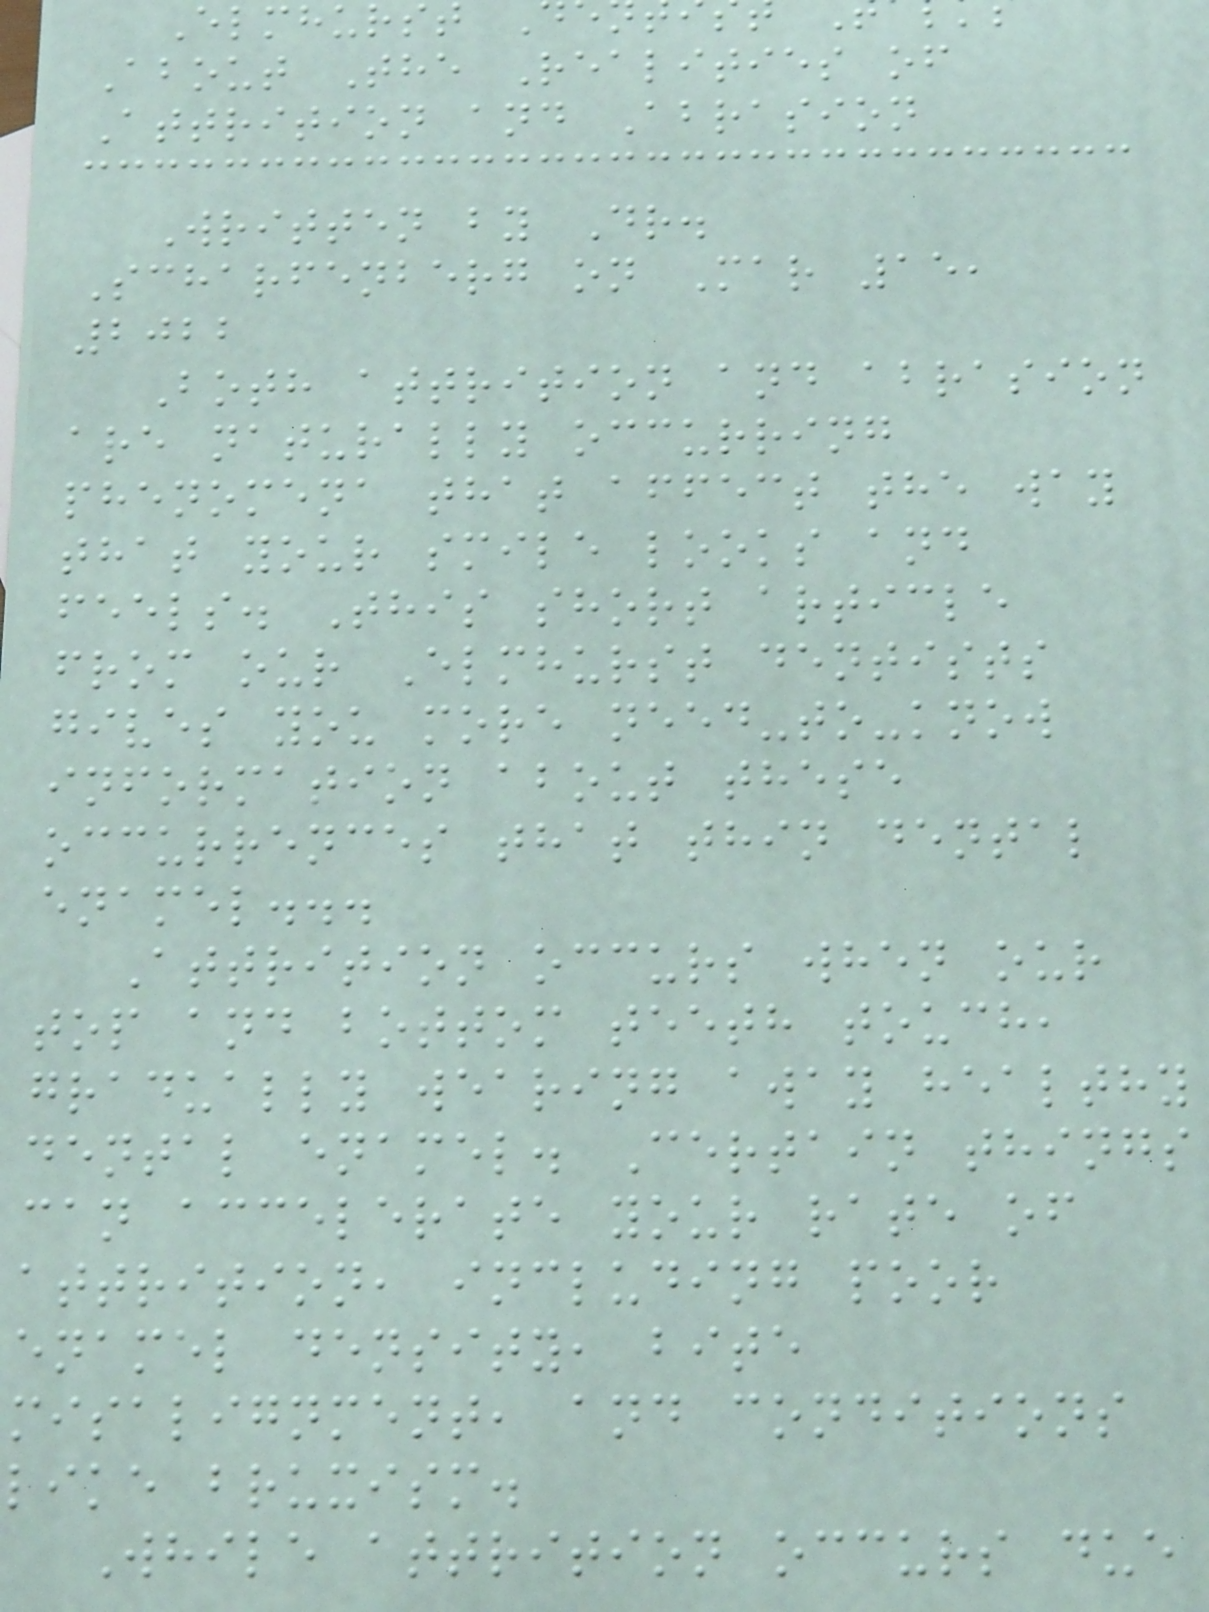Elmhurst
About The Realities of
Attrition and Abrasion
Written by Dr.
Scharfenberg on Mar 15,
2022
Both attrition and abrasion
are naturally occurring
phenomena that affect the way
that your smile looks and
feels. This short article
from our Elmhurst dentists
gives you more need-to-know
information about these
occurrences that thin dental
enamel...
Attrition occurs when our
top and bottom teeth touch,
gradually wearing away healthy
dental enamel. Certain things
can accelerate your rate of
attrition, including poor
enamel density, bite
misalignment, and conditions
like bruxism.
While attrition occurs due
